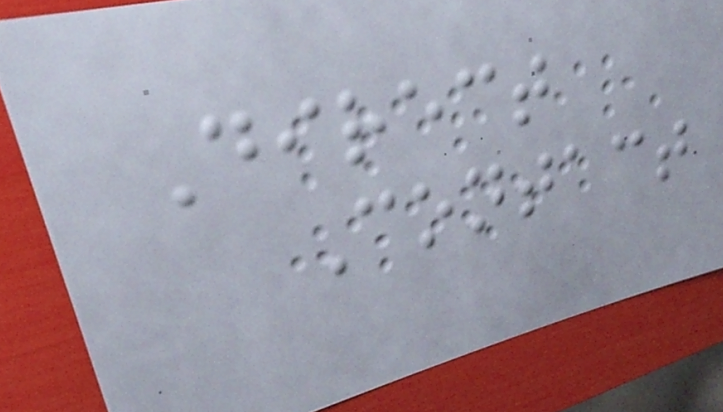Direct
Contact
